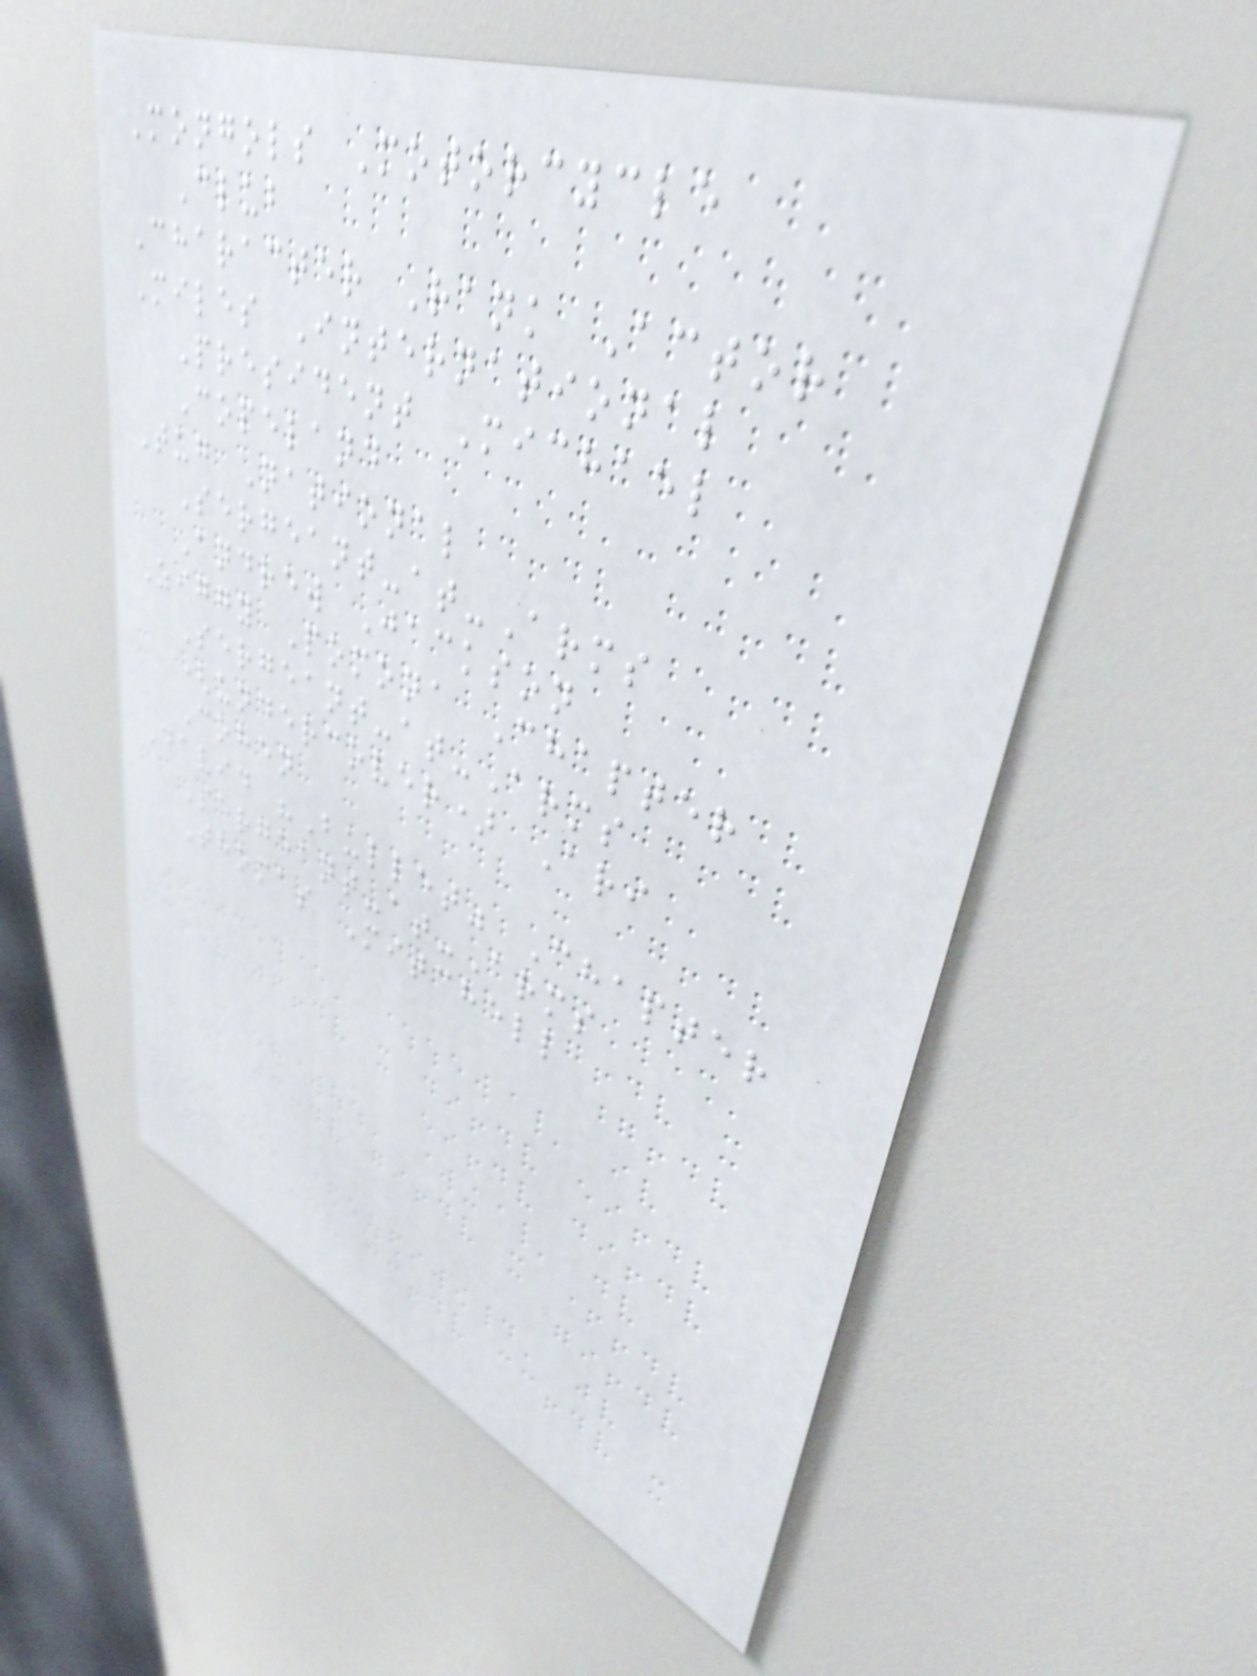Mongols Motorcycle
Club
Character Rank Actor
Miles International
President Michael
Copeland
Tug National
Sergeant-at-Arms
Andrew Jackson
Ziggy Pomona Chapter
Sergeant-at-Arms
(undercover) Ari
Cohen
David "Bullet" Chapter
Sergeant-at-Arms
Thomas Mitchell
